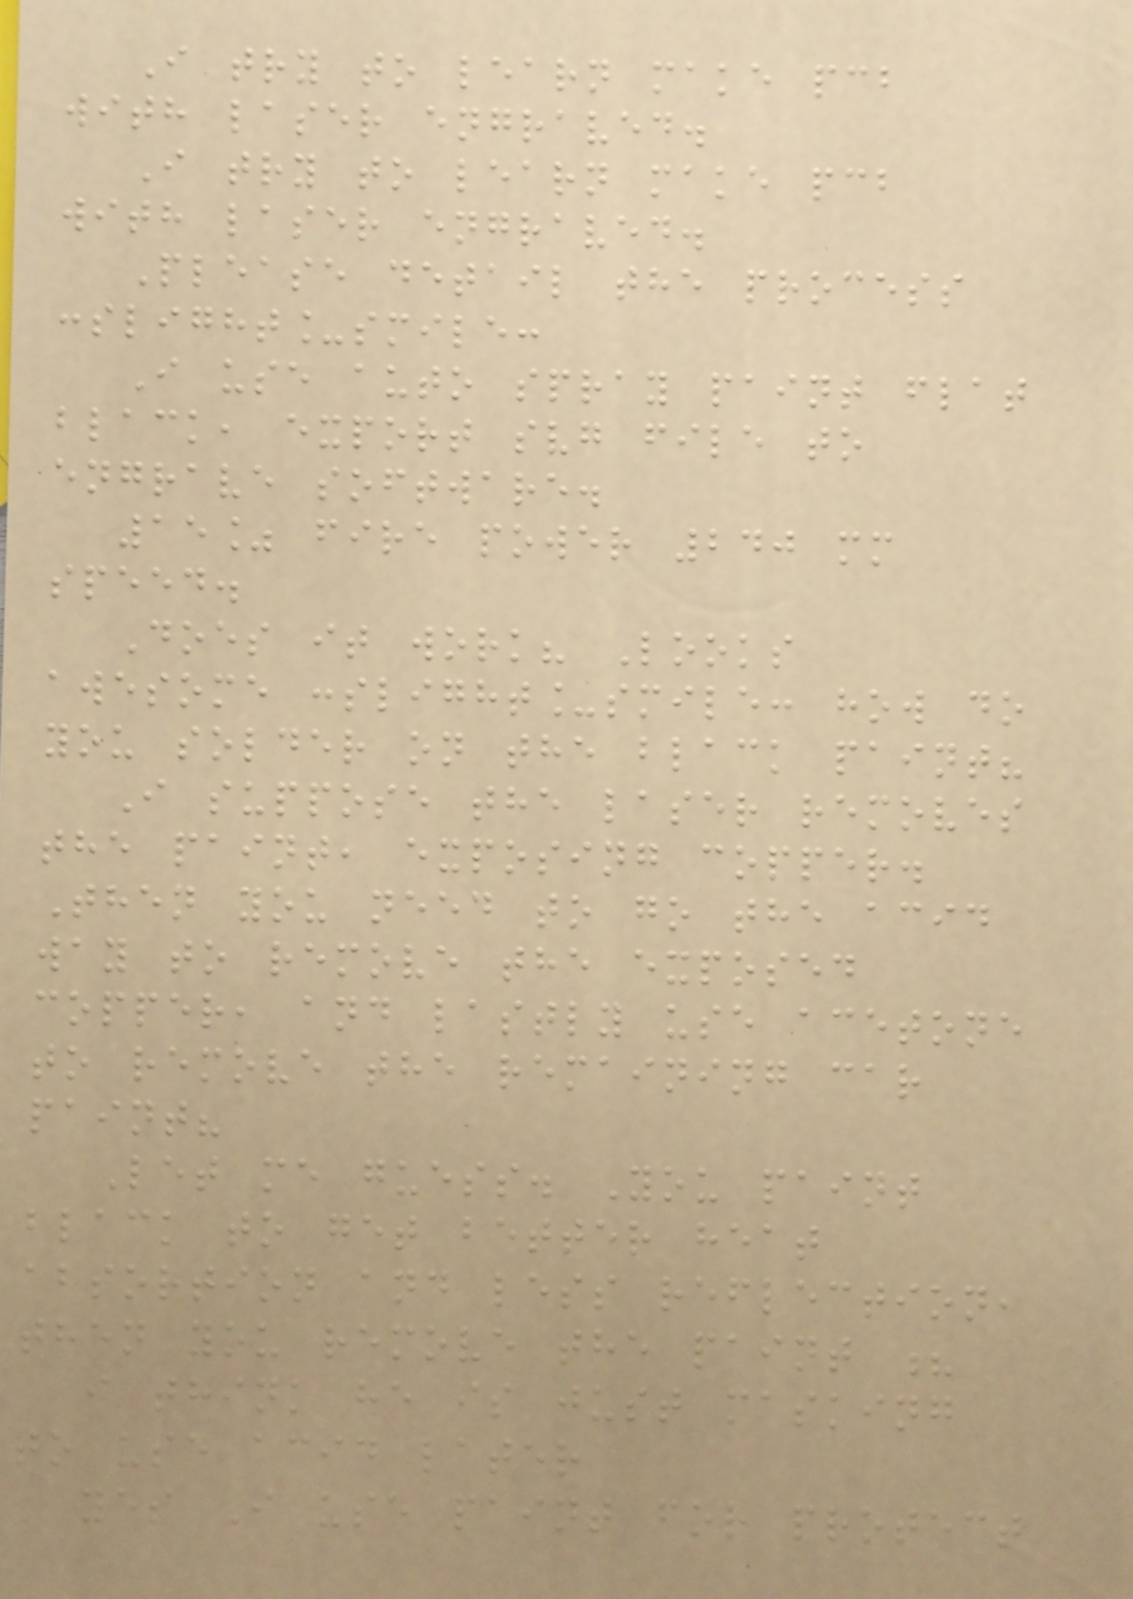I try to learn make pcb
with laser engraved.
I try to learn make pcb
with laser engraved.
Please detail the process
:slight_smile:
I use auto spray paint flat
black, export svg file to
engrave software.
15% fire power 240 mm
speed.
Does it work? Looks
awesome :slight_smile: how do
you solder on the black paint?
I suppose the laser removes
the paint, exposing copper.
Then you need to go the acid
way to remove the exposed
copper, and lastly use acetone
to remove the remaining car
paint?
Let me guess. You paint
black to get better heat
absortion and less reflection,
then you remove the paint ?
i think he is just masking
to use acid later
yes I use paint for protect
